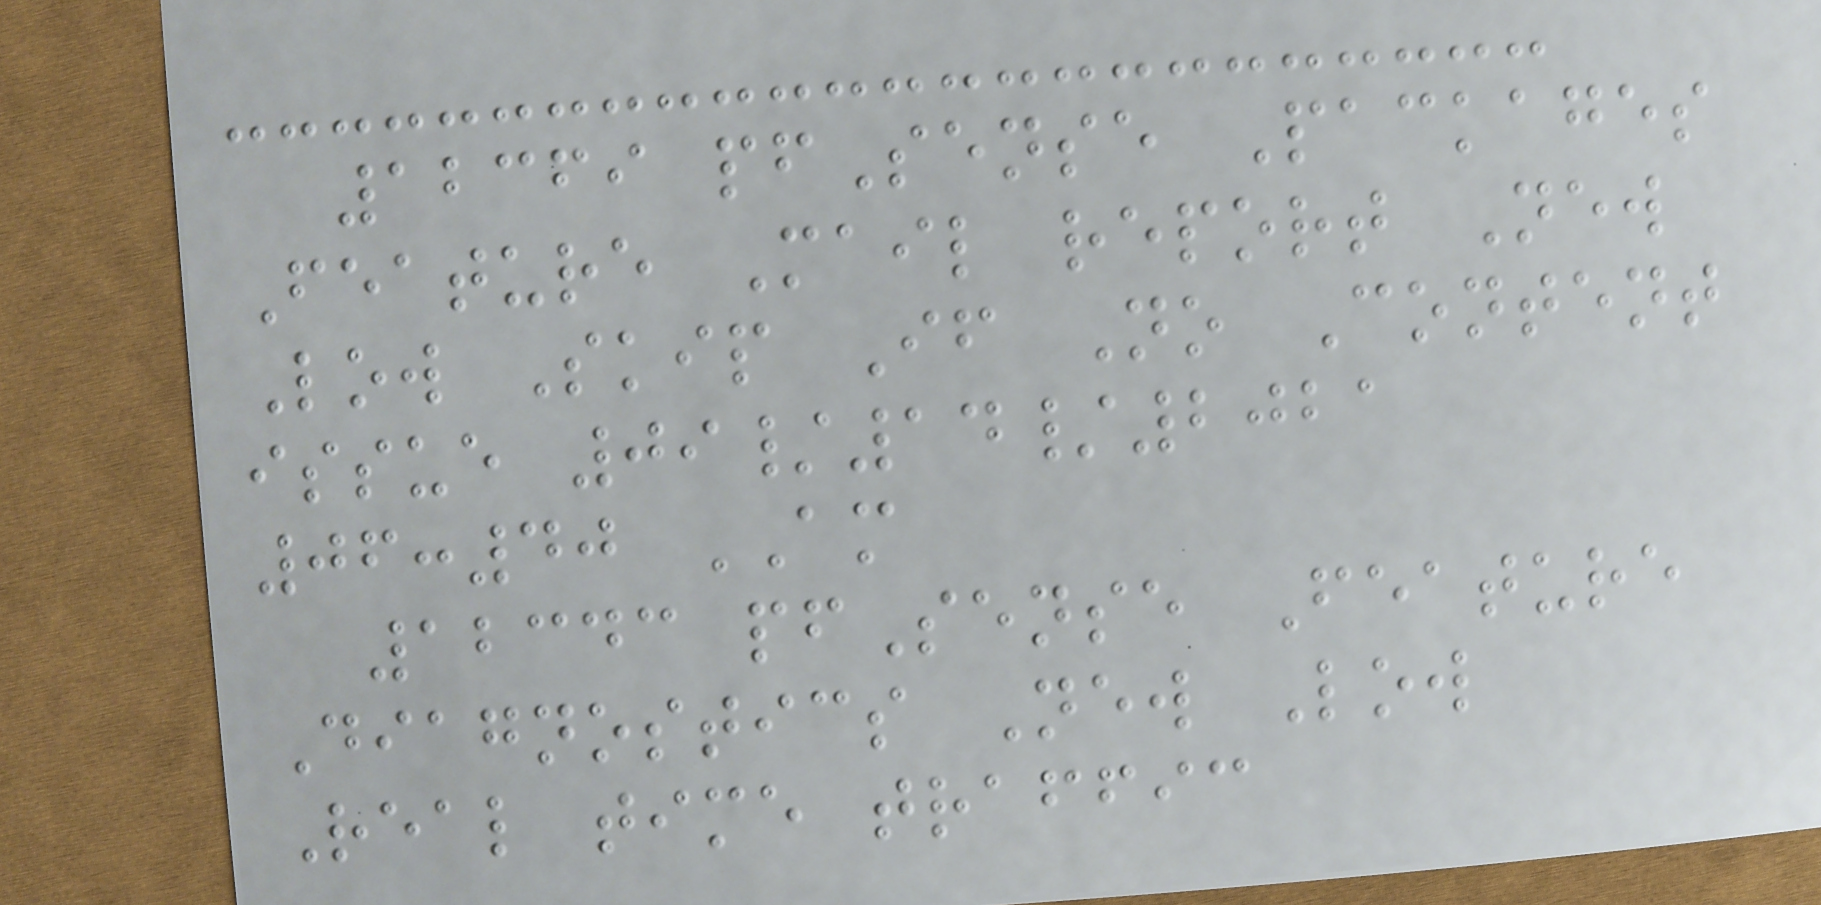12369 pfSense Packages
Feature Mail report New
Low Skip If No Content
issue 09/14/2021
06:40 AM
12343 pfSense Feature
Diagnostics New Low
Real time traffic
